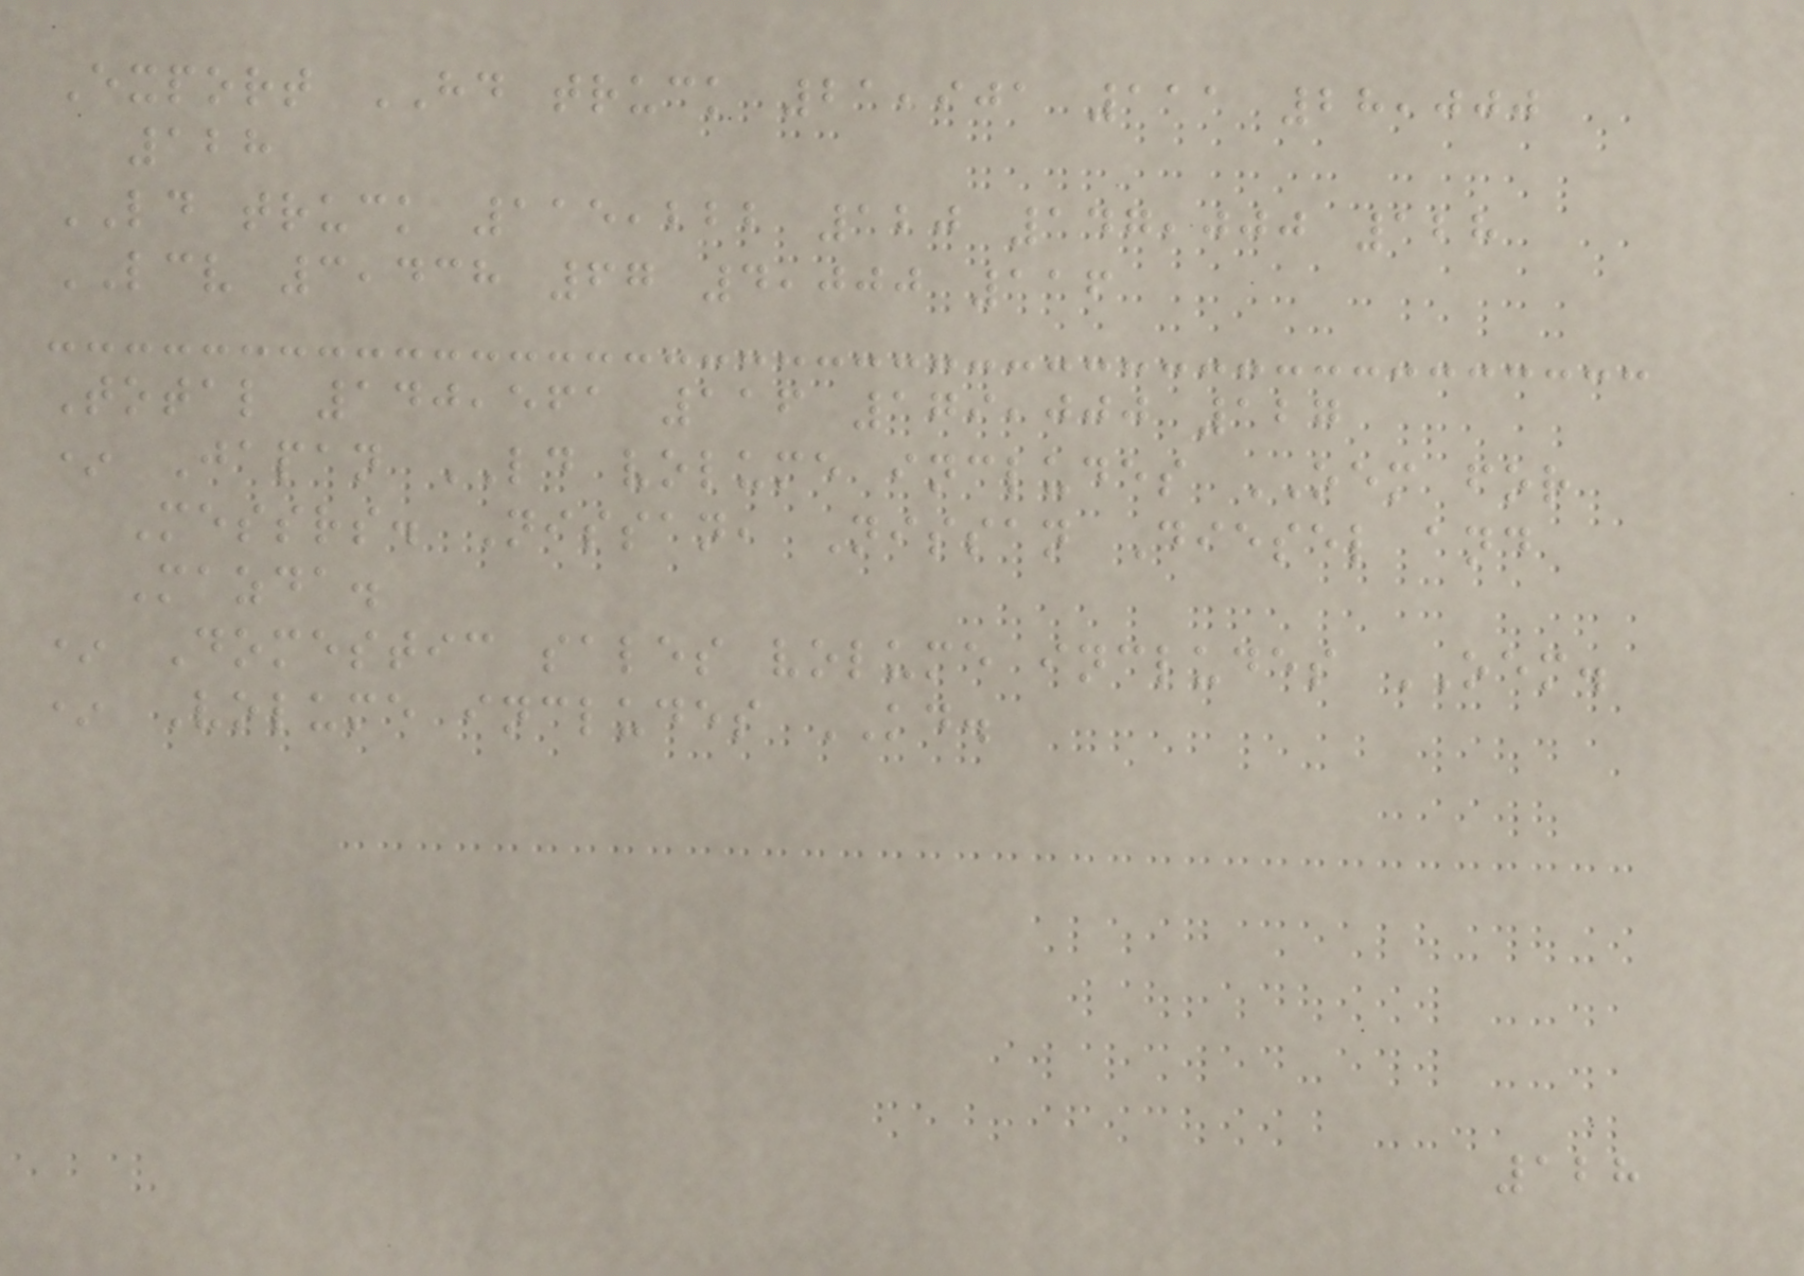Export HD truck 21,901 111 28,000
128
LD truck 115,222 120 147,000 128
LCV 3,438 67 4,000 116
Total 140,561 116 179,000 127
* Japan LD volume includes OEM for
Messrs. Nissan, Nissan Diesel and
Mazda.
* Domestic sales volume includes OEM.
* Volume includes KD.
128
